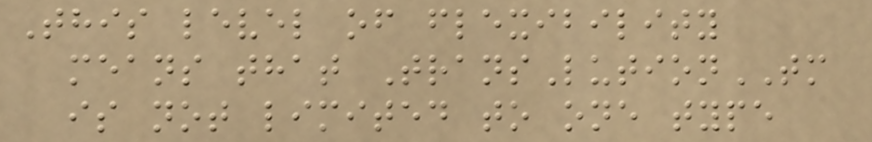This level of flexibility
means that TransLutionTM
is not limited to one type
